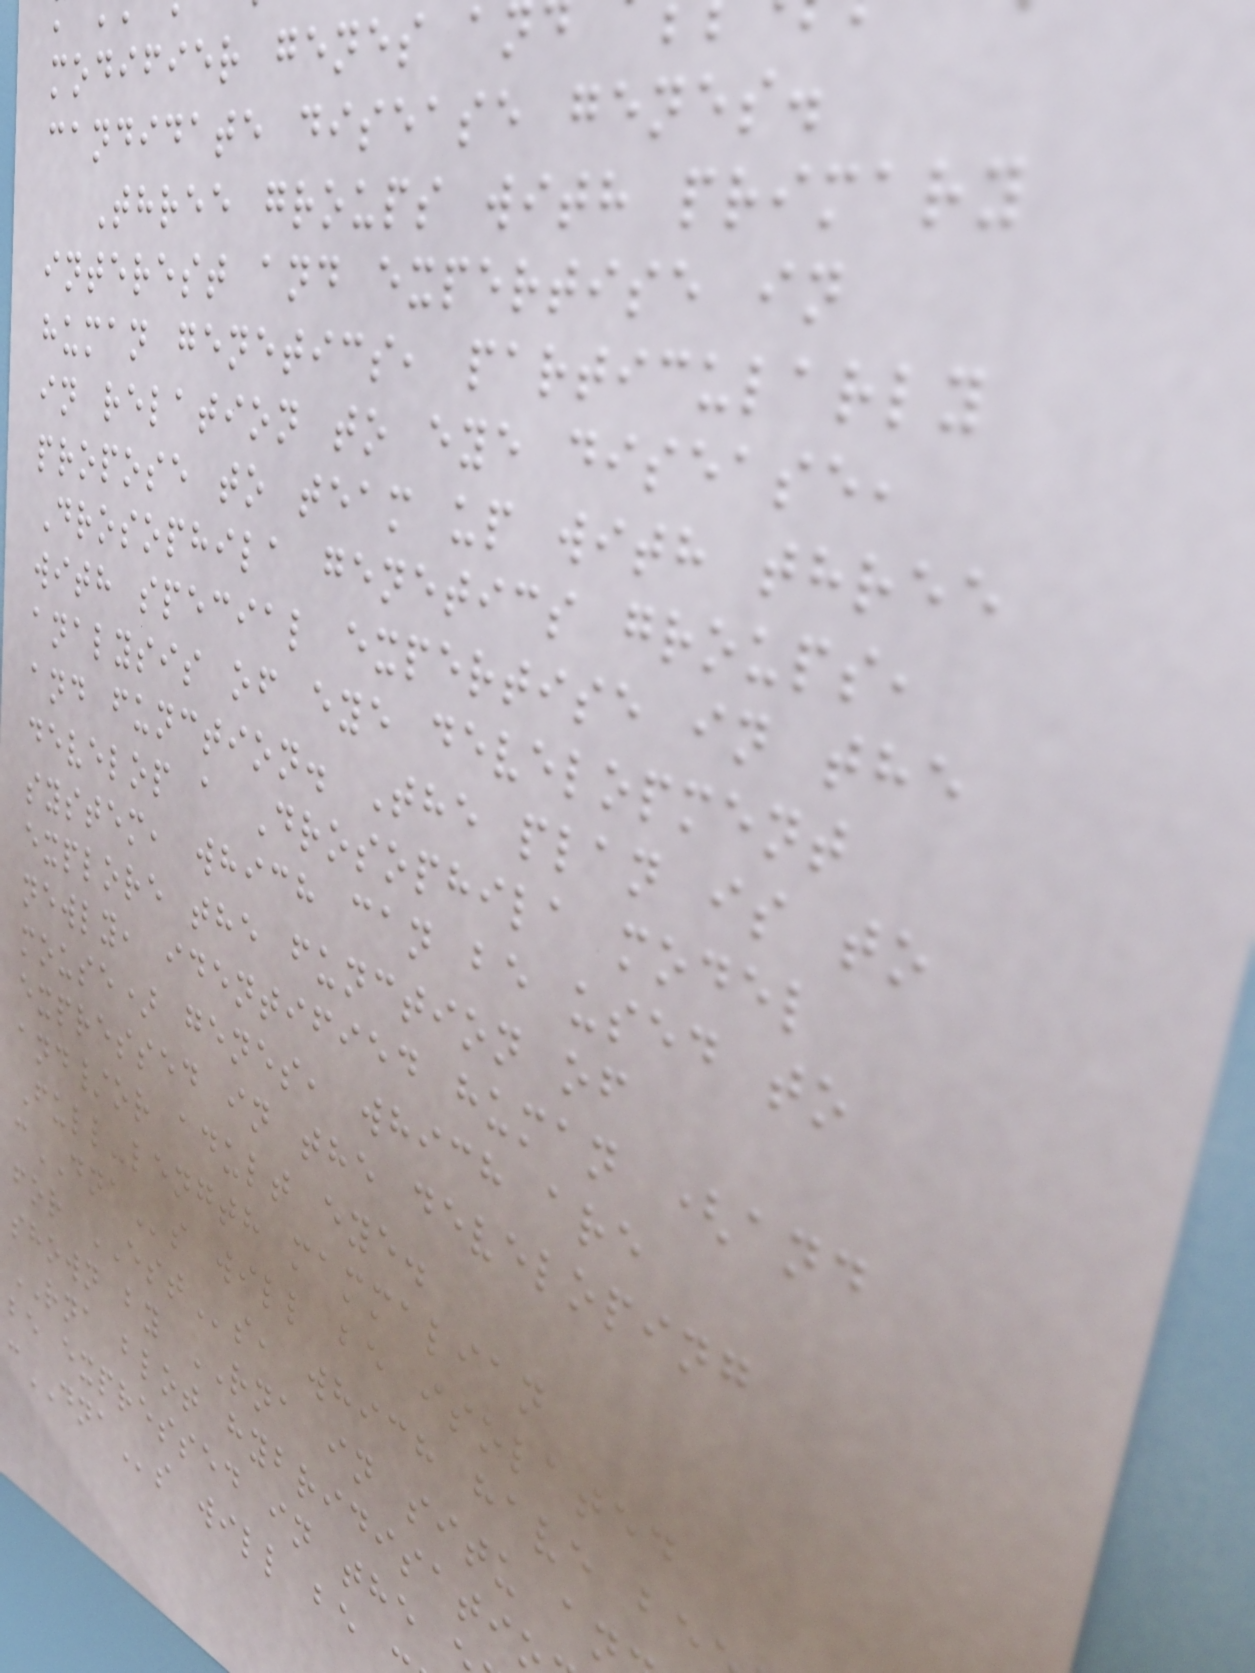modifier genes an
candidate disease genes.
Three groups with primary
interest and expertise in
human genetics, particularly
in relation to eye disease,
propose to team up with three
Drosophila genetics groups,
with special expertise in the
analysis of eye development
and function. The plan is to
develop a Drosophila model
system, which can be used to
explore the function of
newly, identified human (and
mouse) genes, which are
expressed in the developing
and/or adult eye.
Full-length mammalian
cDNAs will be isolated
for ESTs, which have be
shown by RNA in situ an
RNA blot hybridisati
be expressed in the
cDNAs will be
